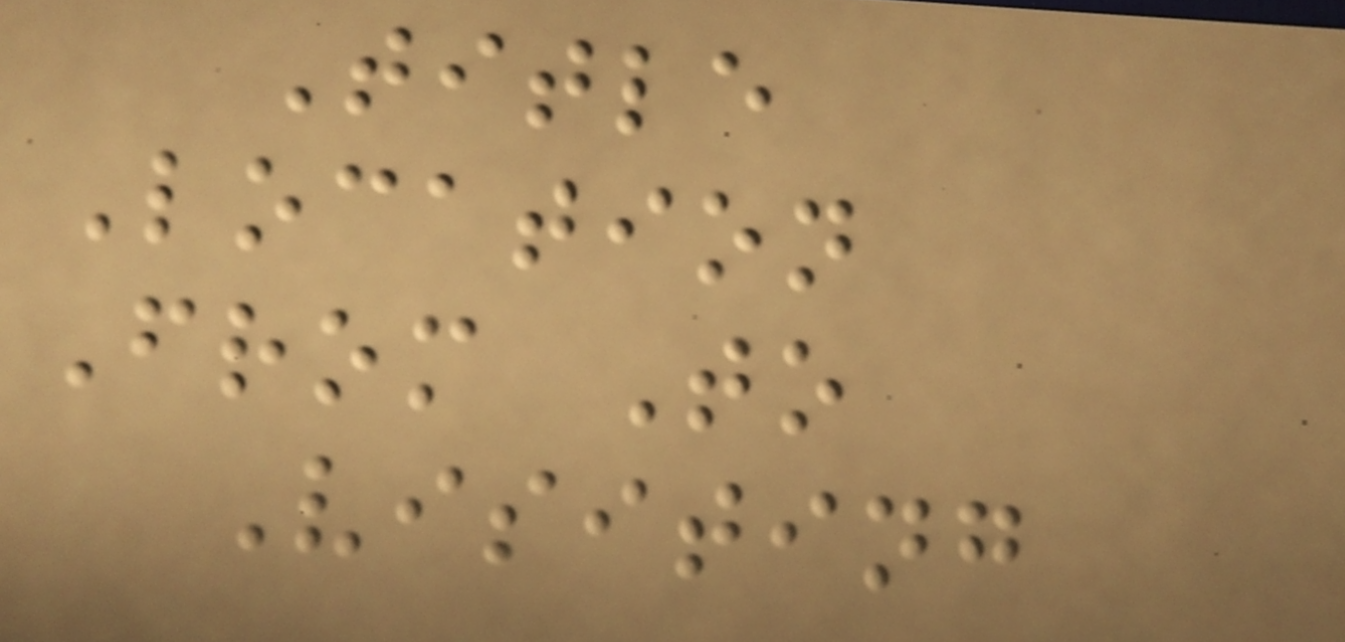Title
Location
From To
Visiting
